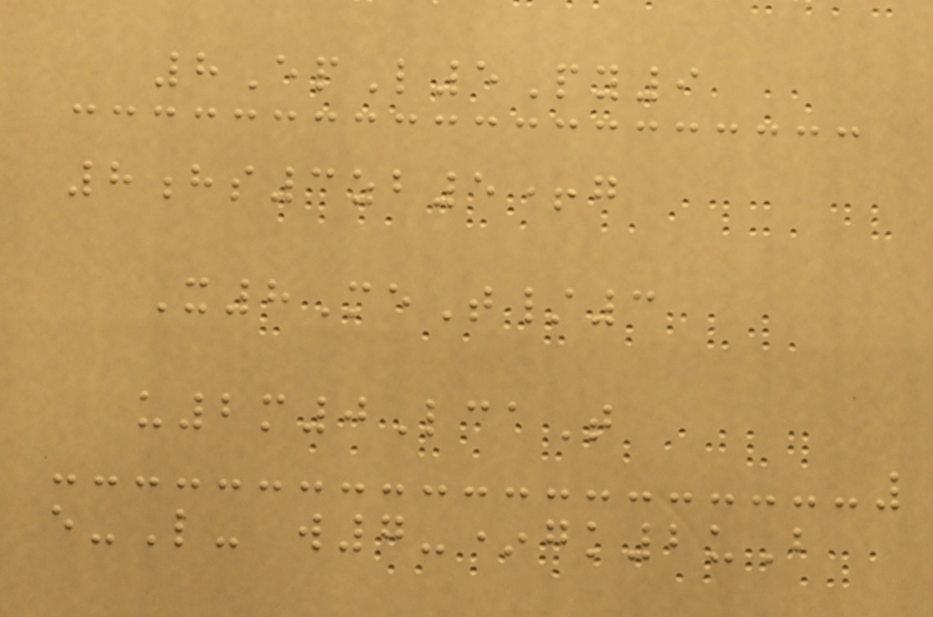8EpL5Py9
8hs3zb5+g
X8MeT/3
u2m0LcaT
e-L- w7-*gk2uB
